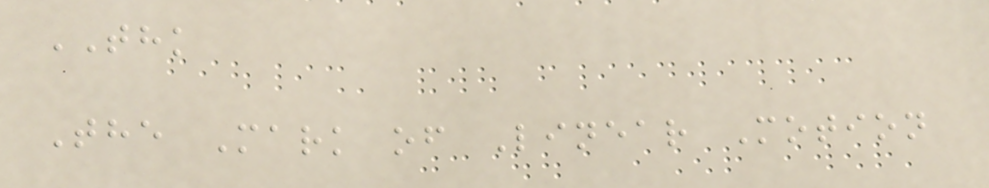THK
The Mark of Linear Motion
